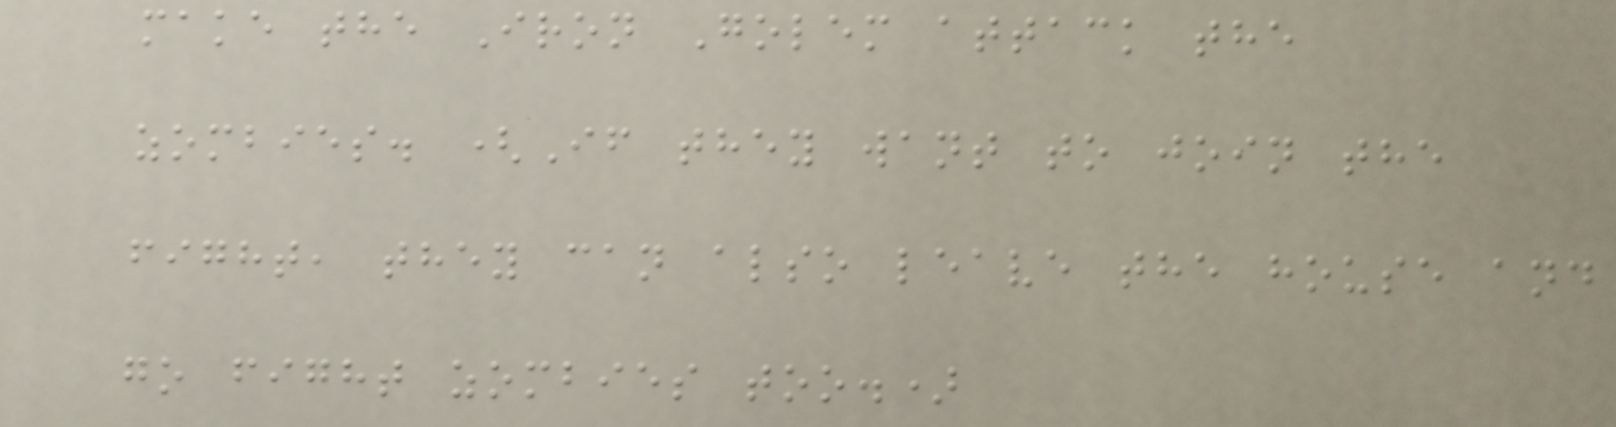make the Iron Golem attack the
zombies. (If they want to join the
fight, they can also leave the house and
go fight zombies too.)
